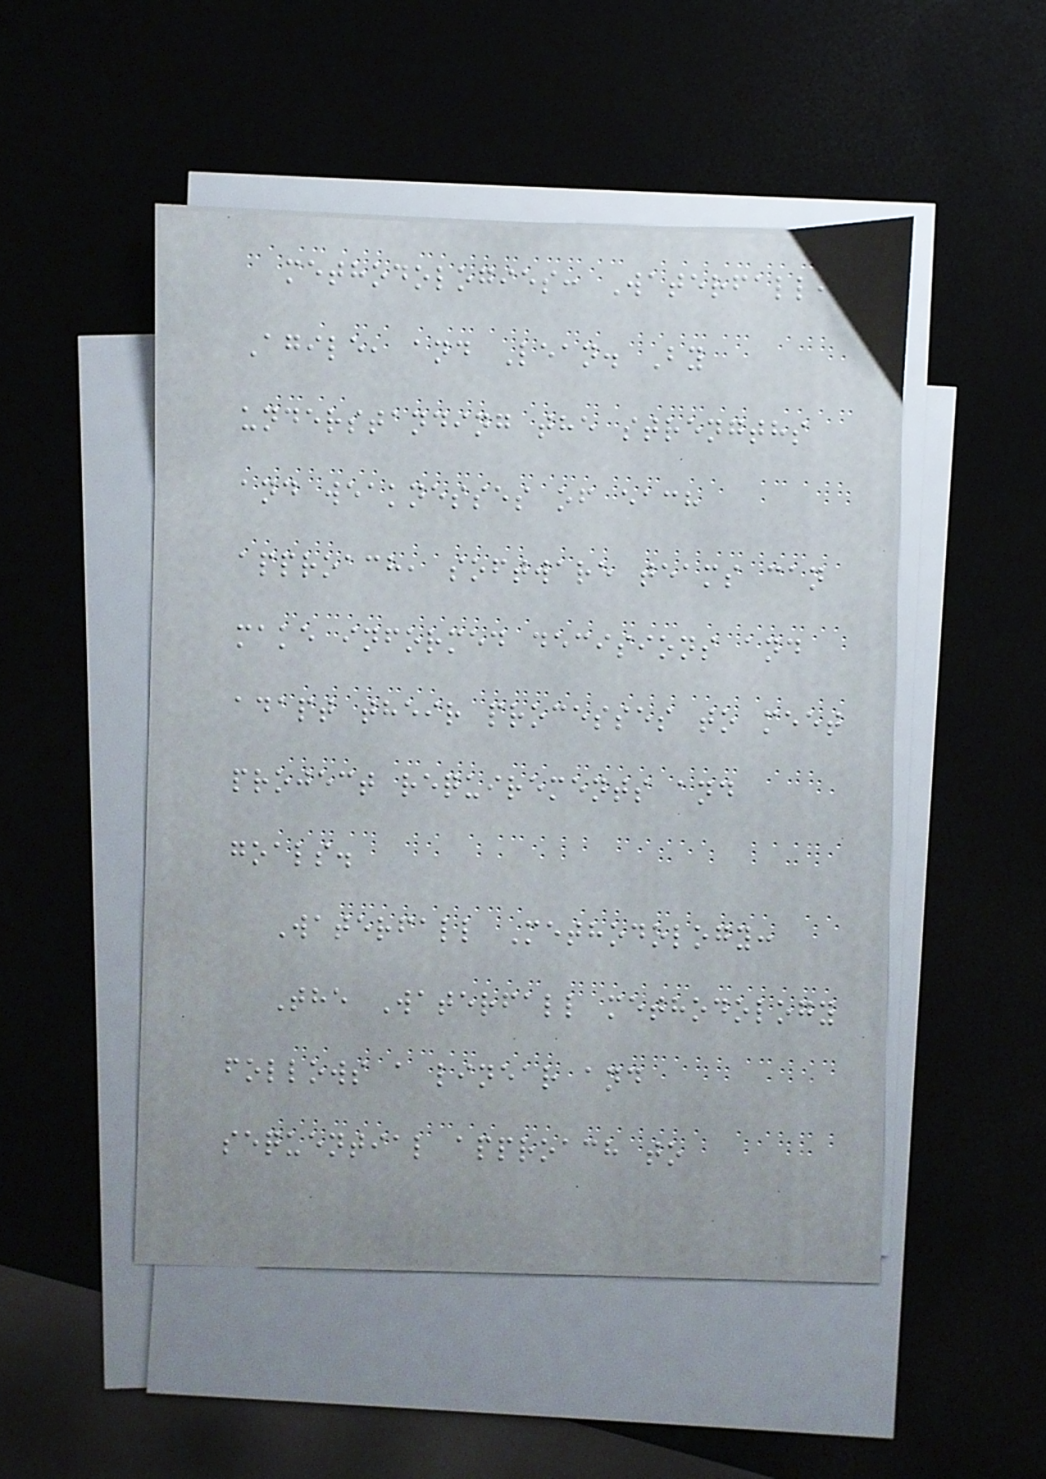methodologies: Waterfall,
Agile, and Lean. By
understanding the strengths
and weaknesses of each
approach, software teams can
make informed decisions and
adapt their processes to meet
project requirements and
goals.
Waterfall Methodology:
The Waterfall methodology
follows a linear and
sequential approach to
